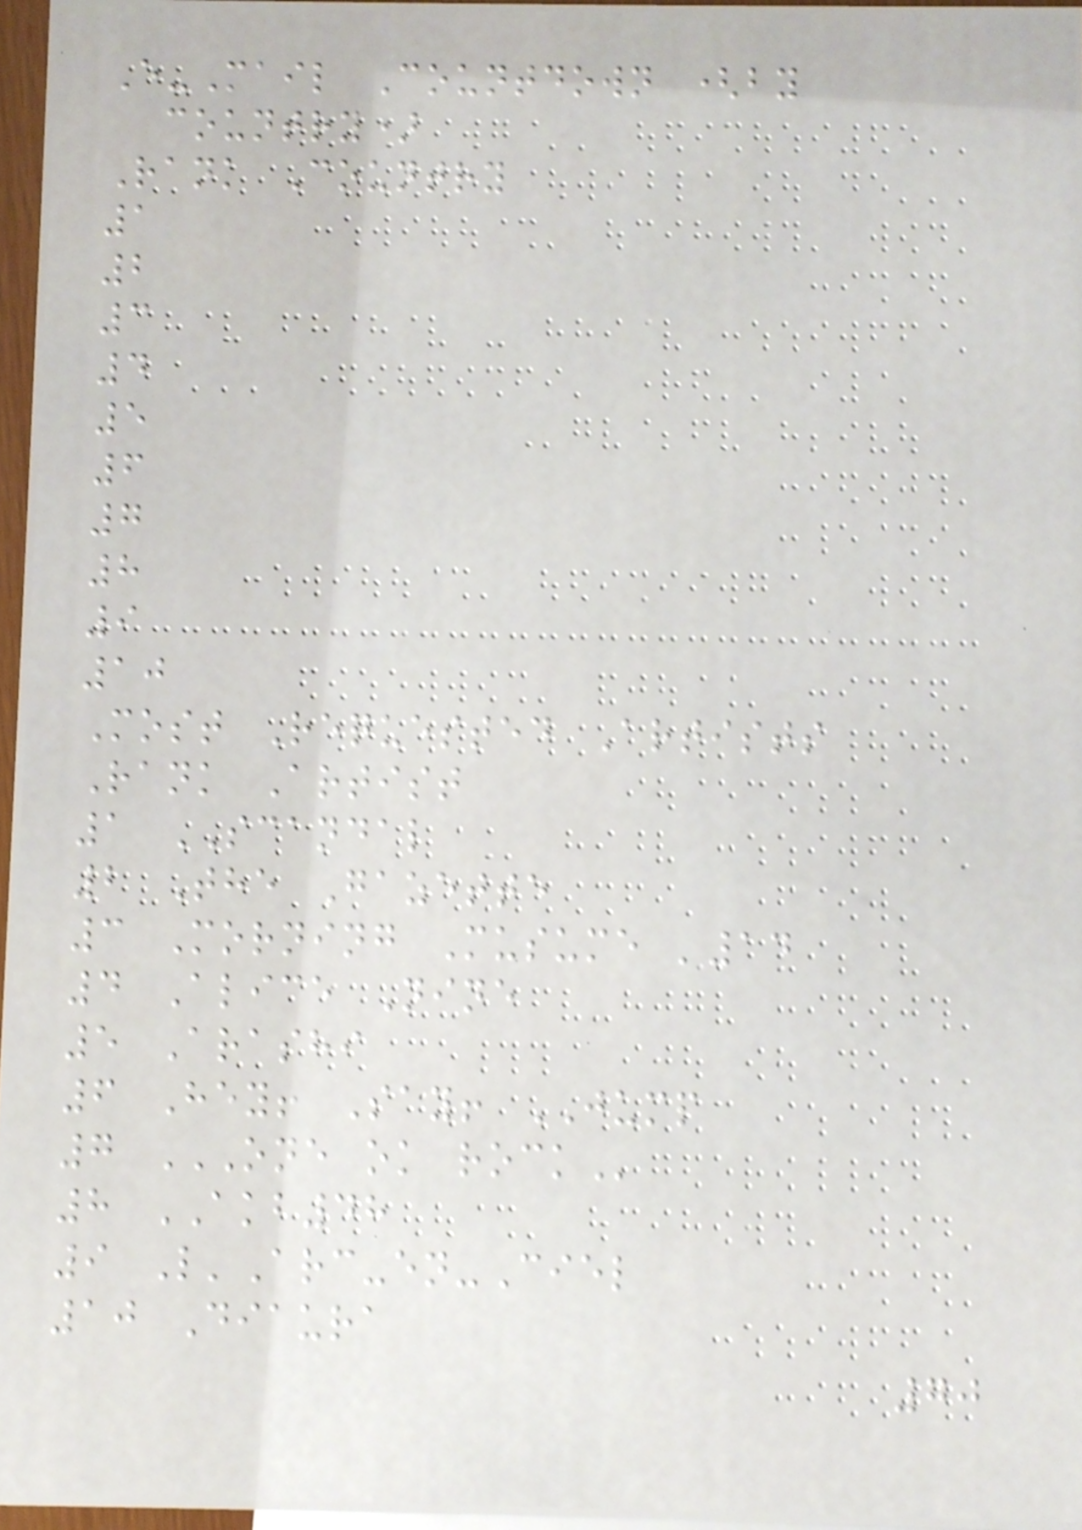E-Mail Countdown (by
country)
Rank Country
1
2
3
4
5
6
7
8
9
10
Most Requested Artists
Rank Artist
1 SCANDAL
2 The Gazette
3 Morning Musume '14
4 Alice Nine
5 Arashi
6 Hey! Say! JUMP
7 ONE OK ROCK
8 AKB48
9 L'Arc-en-Ciel
10 Diaura
70
